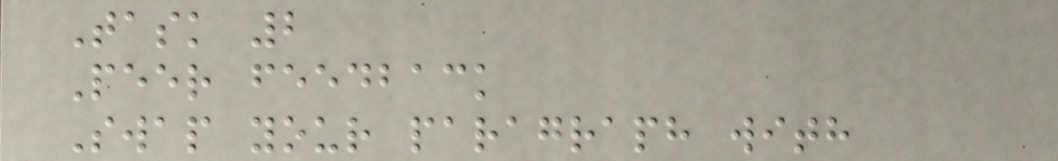Task 2
Peer feedback
Swap your paragraph with
